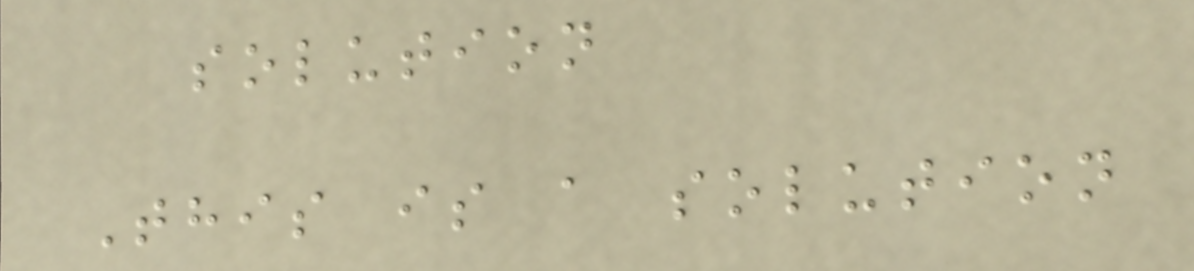solution
This is a solution
